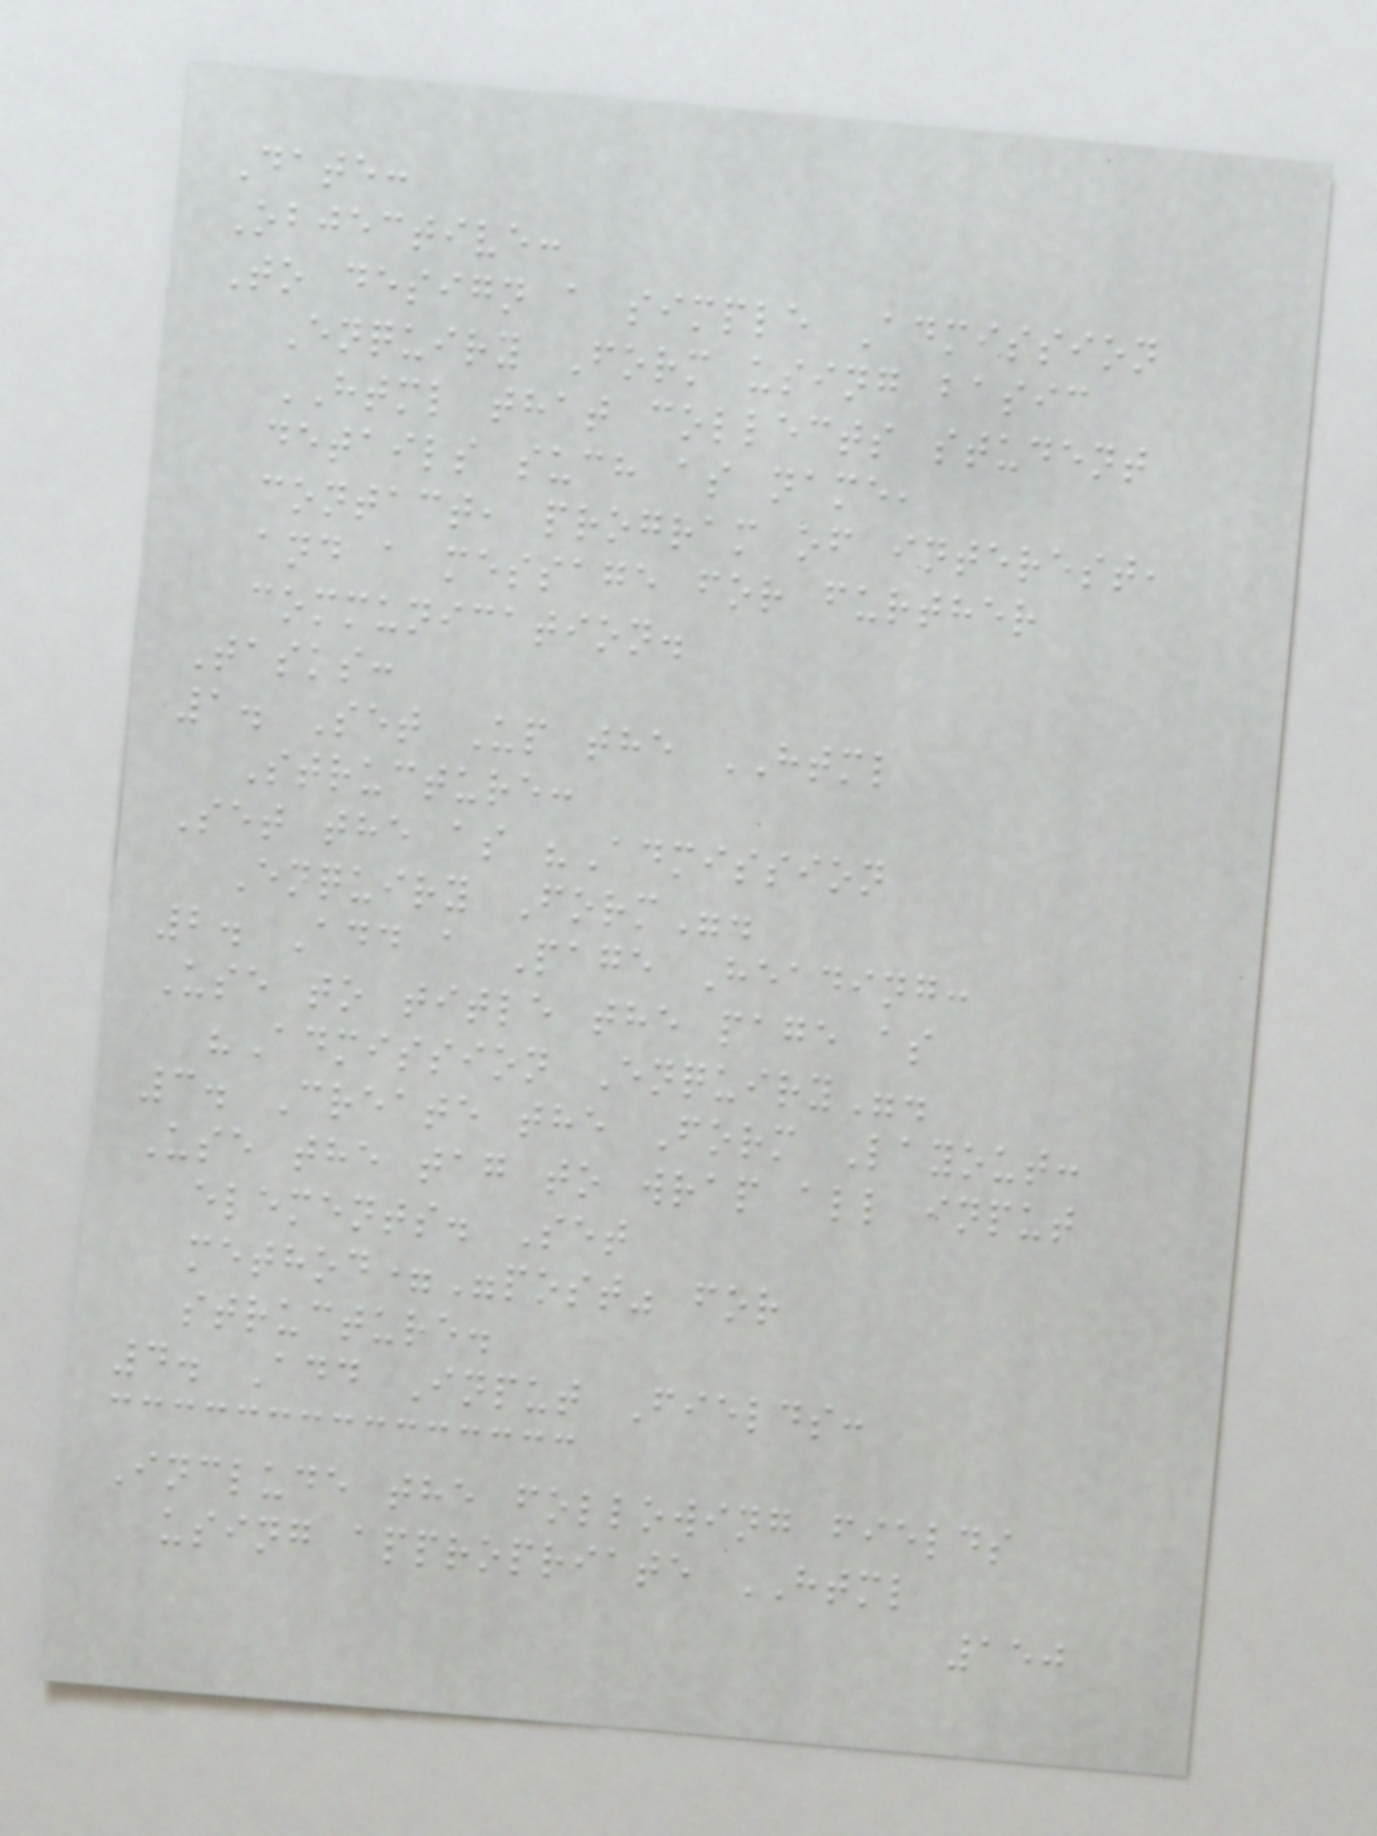Date:
Objective:
To design a simple Admission
Enquiry Form using basic
HTML that collects student
details such as name,
contact, program of interest,
and a message for further
communication.
Tasks:
1. Set Up the HTML
Structure:
Set the as "Admission
Enquiry Form".
2. Add a Page Heading:
Use to title the page as
"Admission Enquiry".
3. Create the Form Layout:
Use the tag to wrap all input
elements. Set
method="post" for
structure.
4. Add Input Fields:
Include the following fields
using appropriate HTML
150
